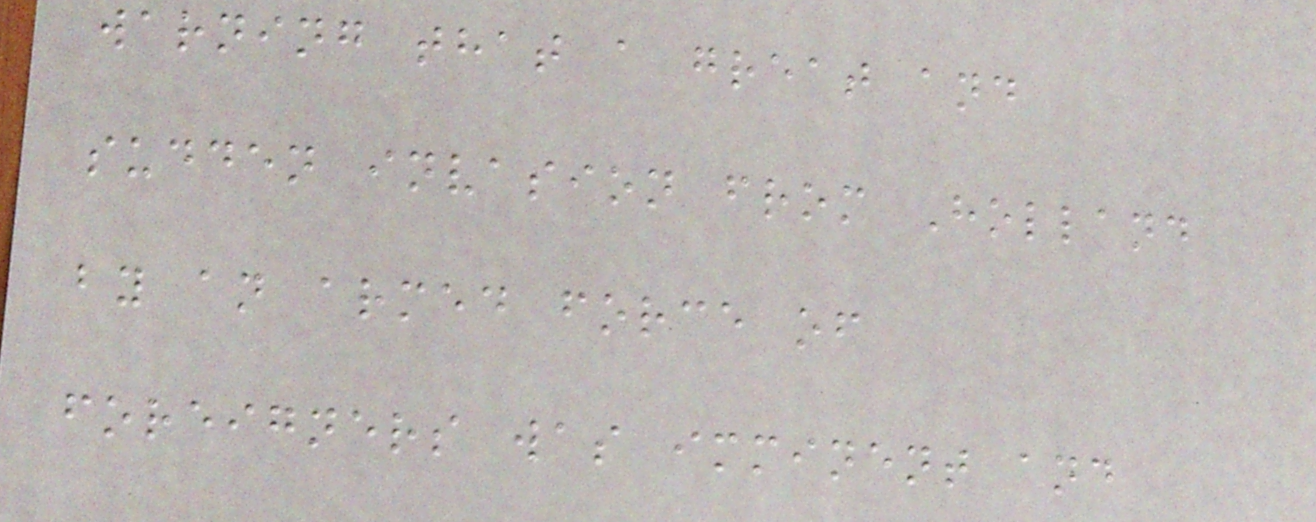warning that a great and
sudden invasion from Holland
by an armed force of
foreigners was imminent and
